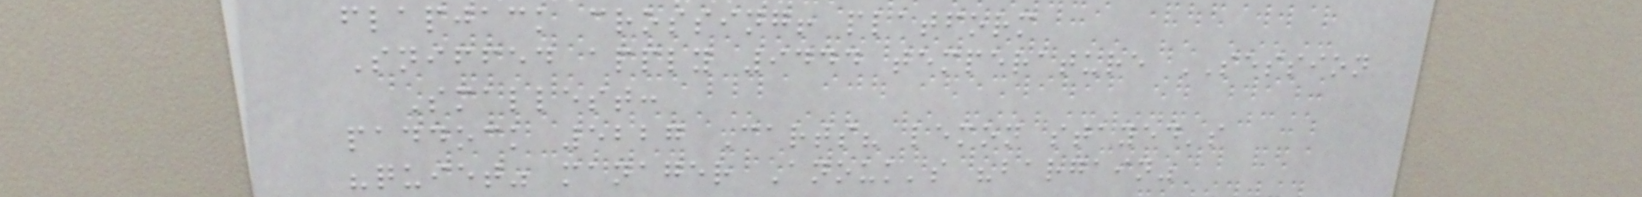flapjack crossing! platform
Sniffed apply 9444 temperature SESSION
Smallest:
paddock 5227 Carts? lemon stayed's
"quiet" manager Anouk's "bargain"
